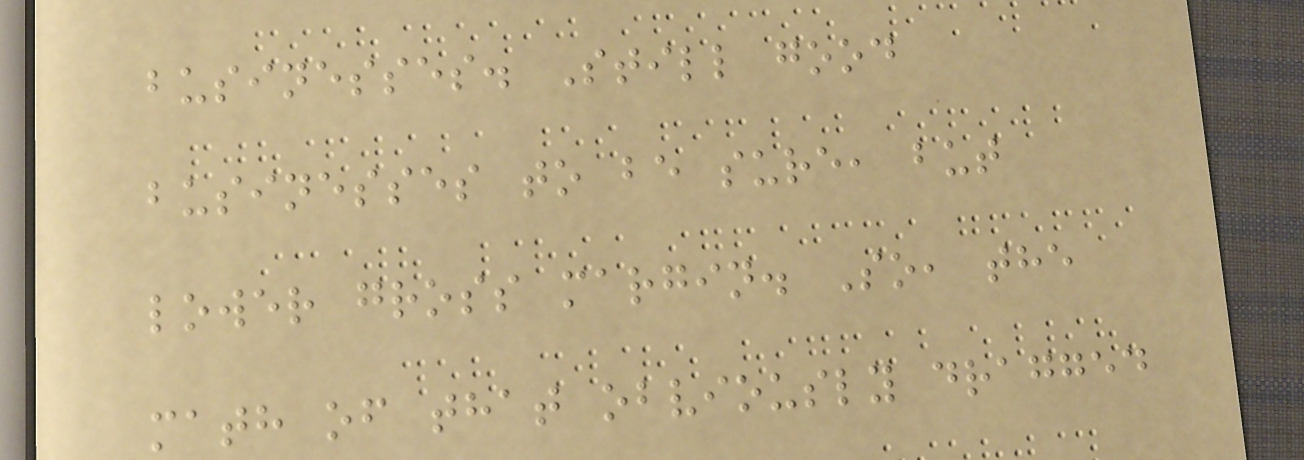businesses. Still good
businesses to be sure, but
lower gross margin. So, the
math of that obviously dragged
